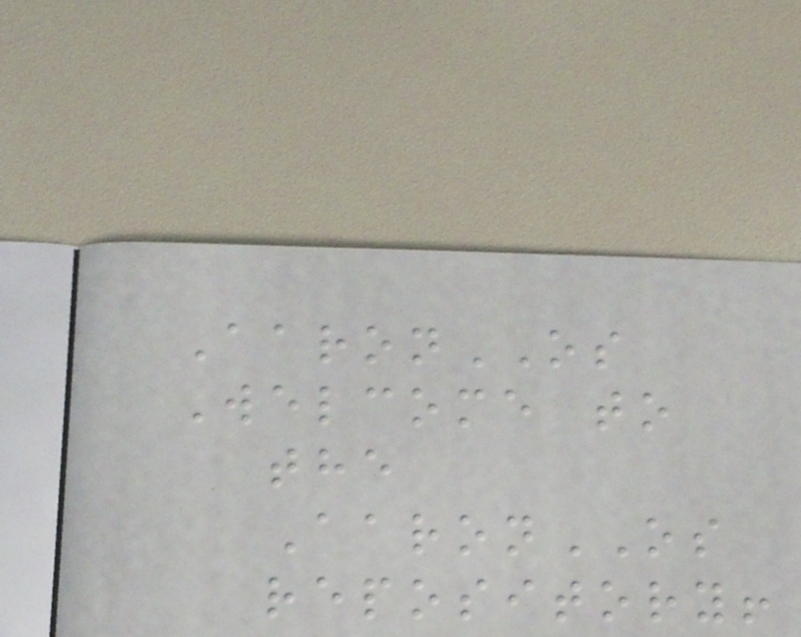AaronOS
Welcome to
the
AaronOS
repository!
